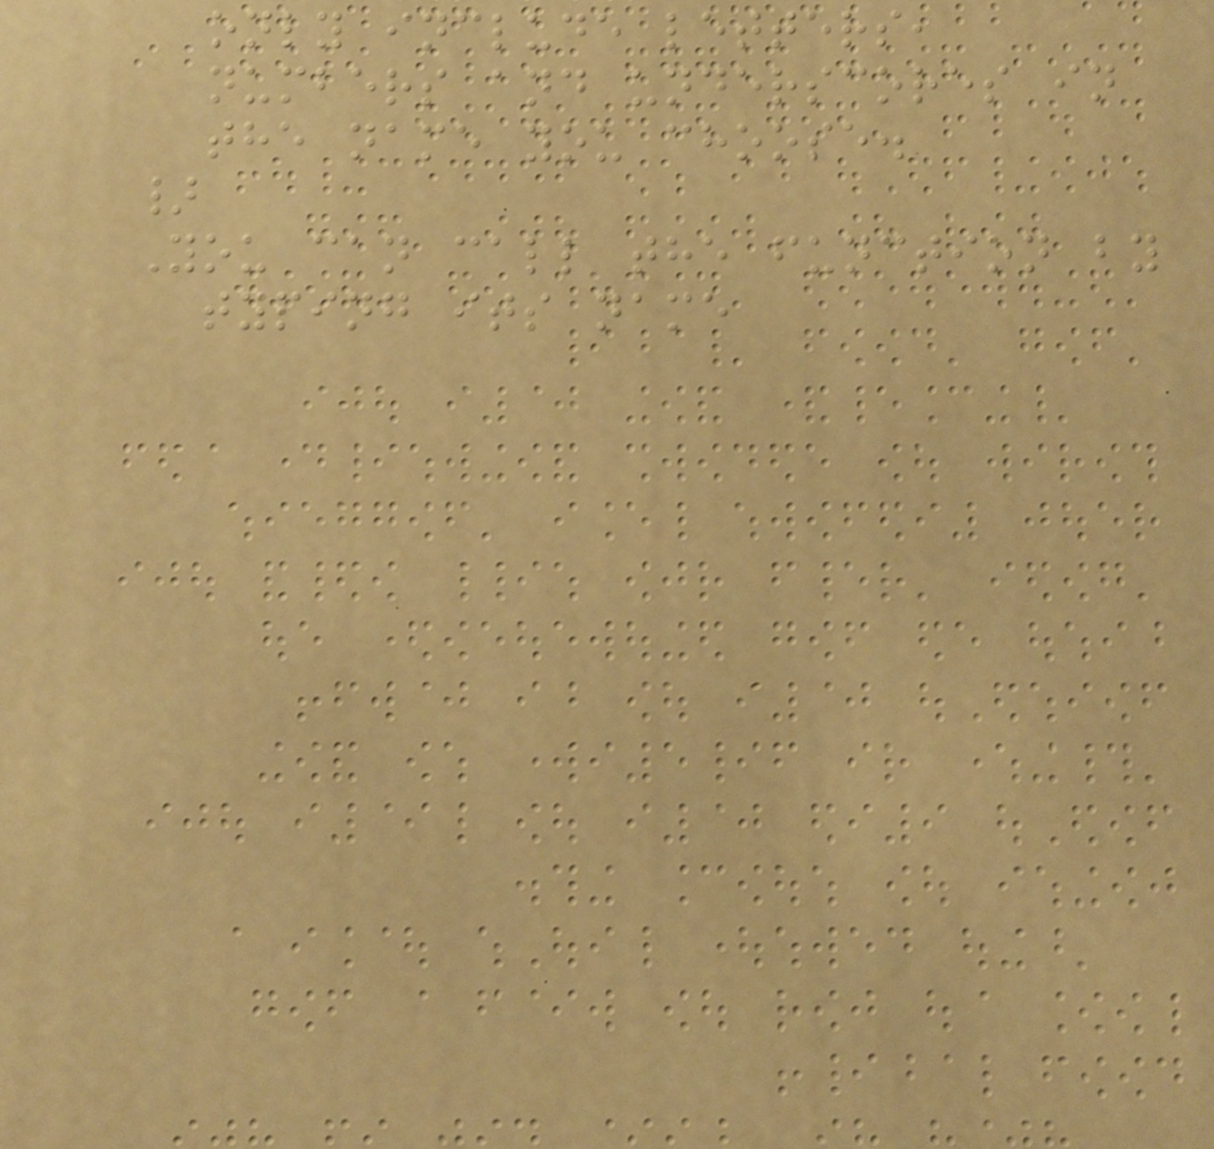only include letters,
numbers and underscores in
the name you choose.
}
You can call the function by
typing its name
